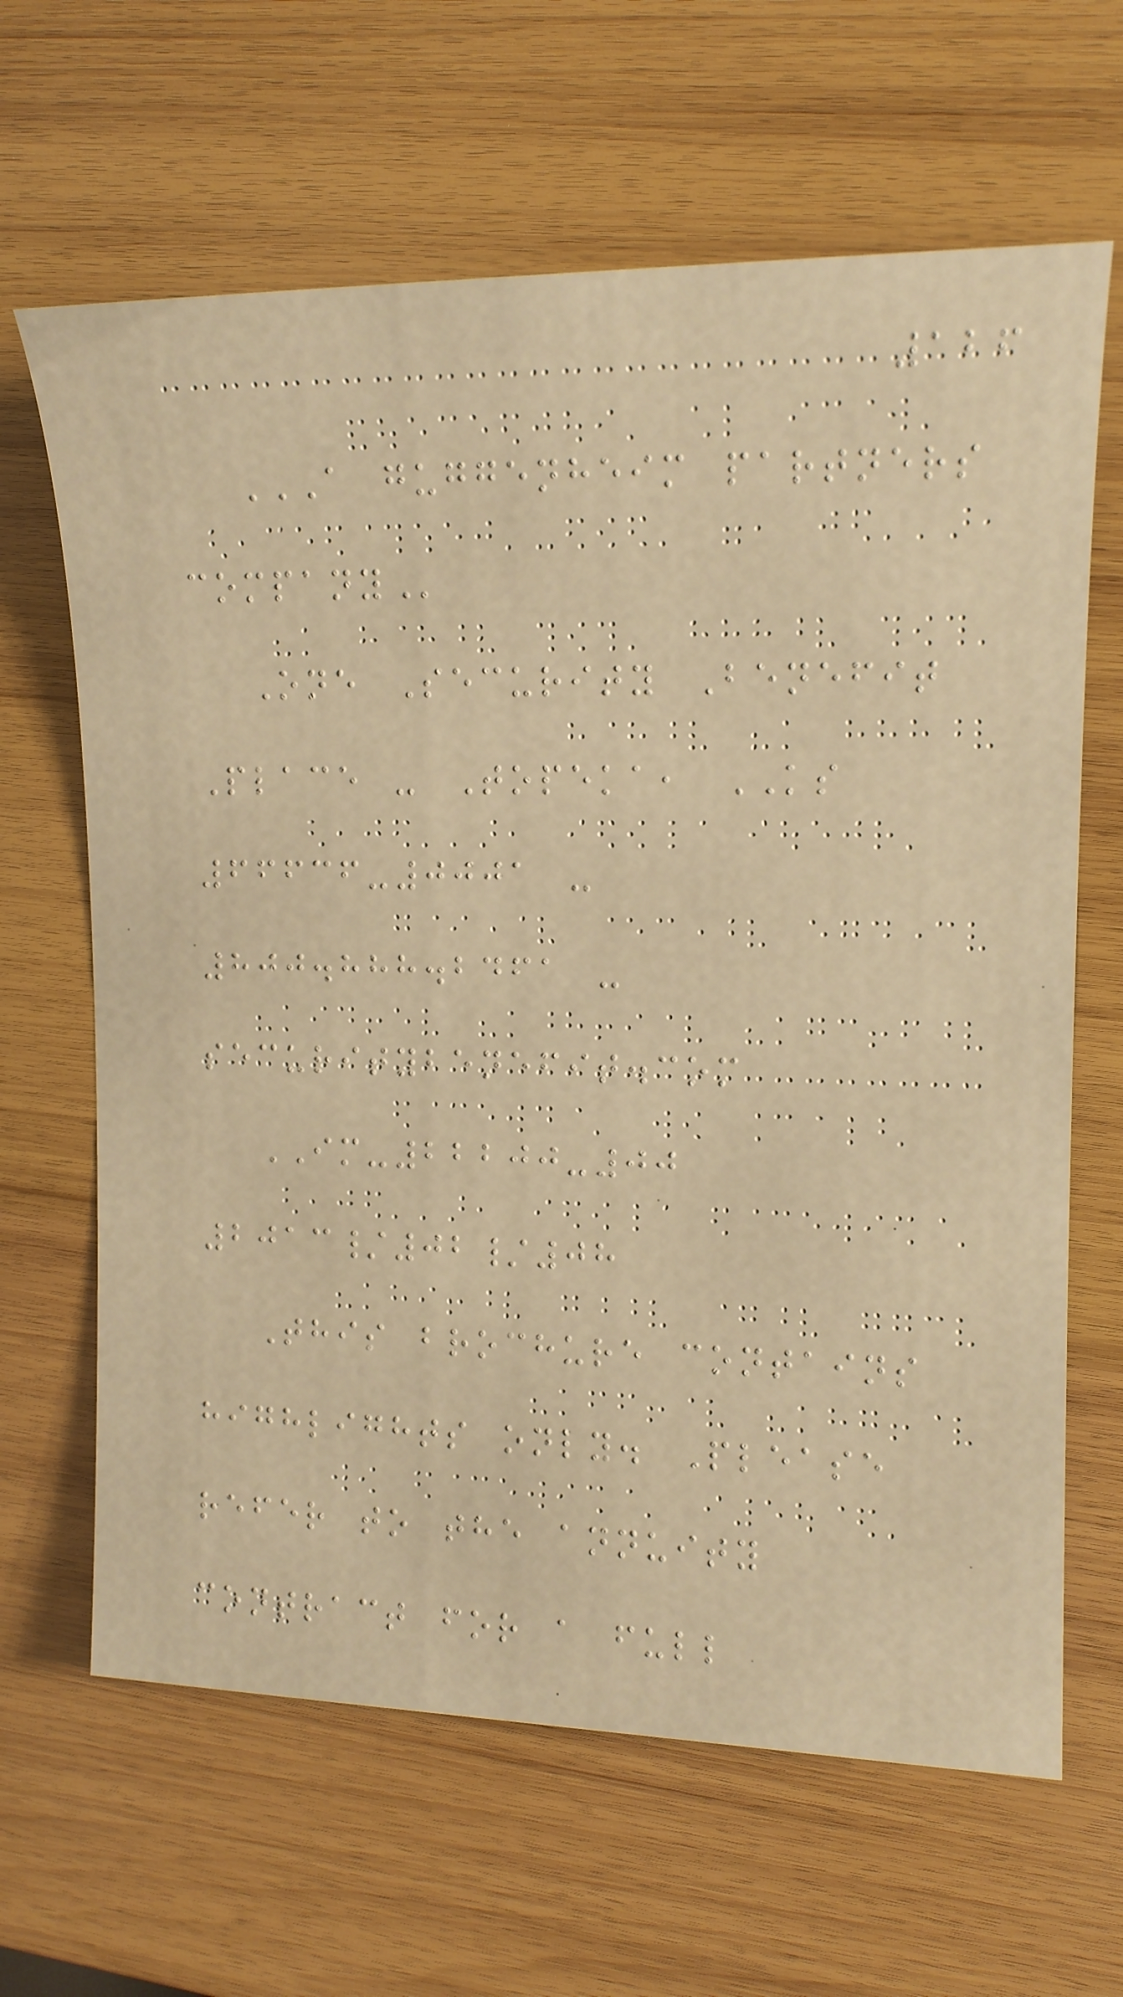126
A GUGGENHEIM PARTNERS
COMPANY
One Security Benefit
Place - Topeka, KS
66636-0001 -
800.888.2461 -
securitybenefit.com
IM-22200-00
2013/02/08
This brochure contains
highlights only. Please
refer to the annuity
contract for a full
